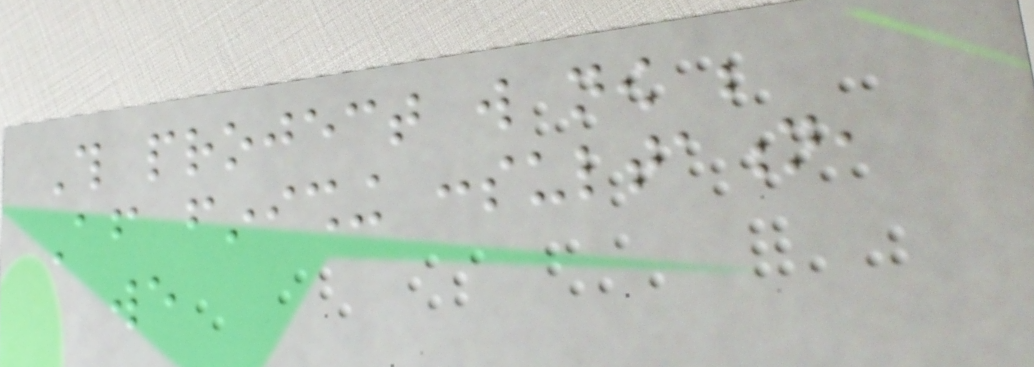This project will now be
After finishing consultation,
we
